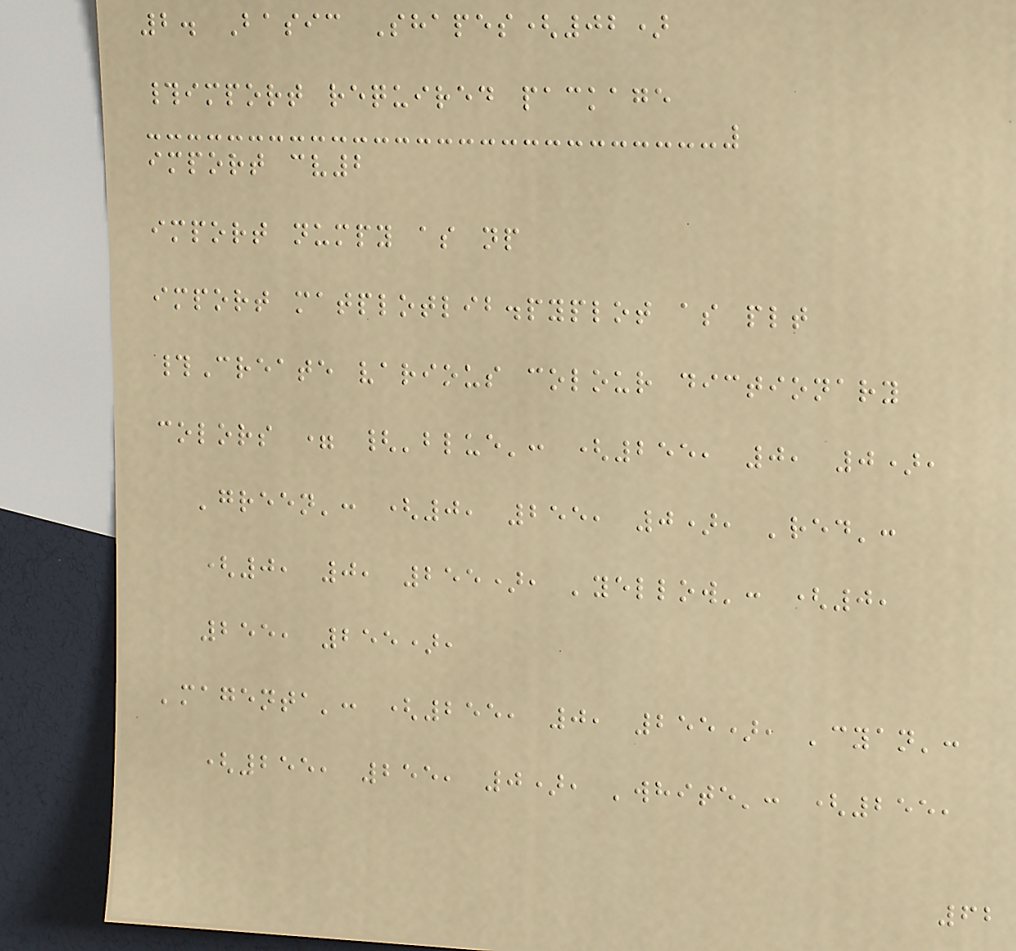2. Basic Shapes(02)
#import required package
import cv2
import numpy as np
import matplotlib.pyplot as plt
#Create various colour dictionary
colors = {'blue': (255, 0, 0),
'green': (0, 255, 0), 'red':
(0, 0, 255), 'yellow': (0,
255, 255),
'magenta': (255, 0, 255), 'cyan':
(255, 255, 0), 'white': (255,
62
